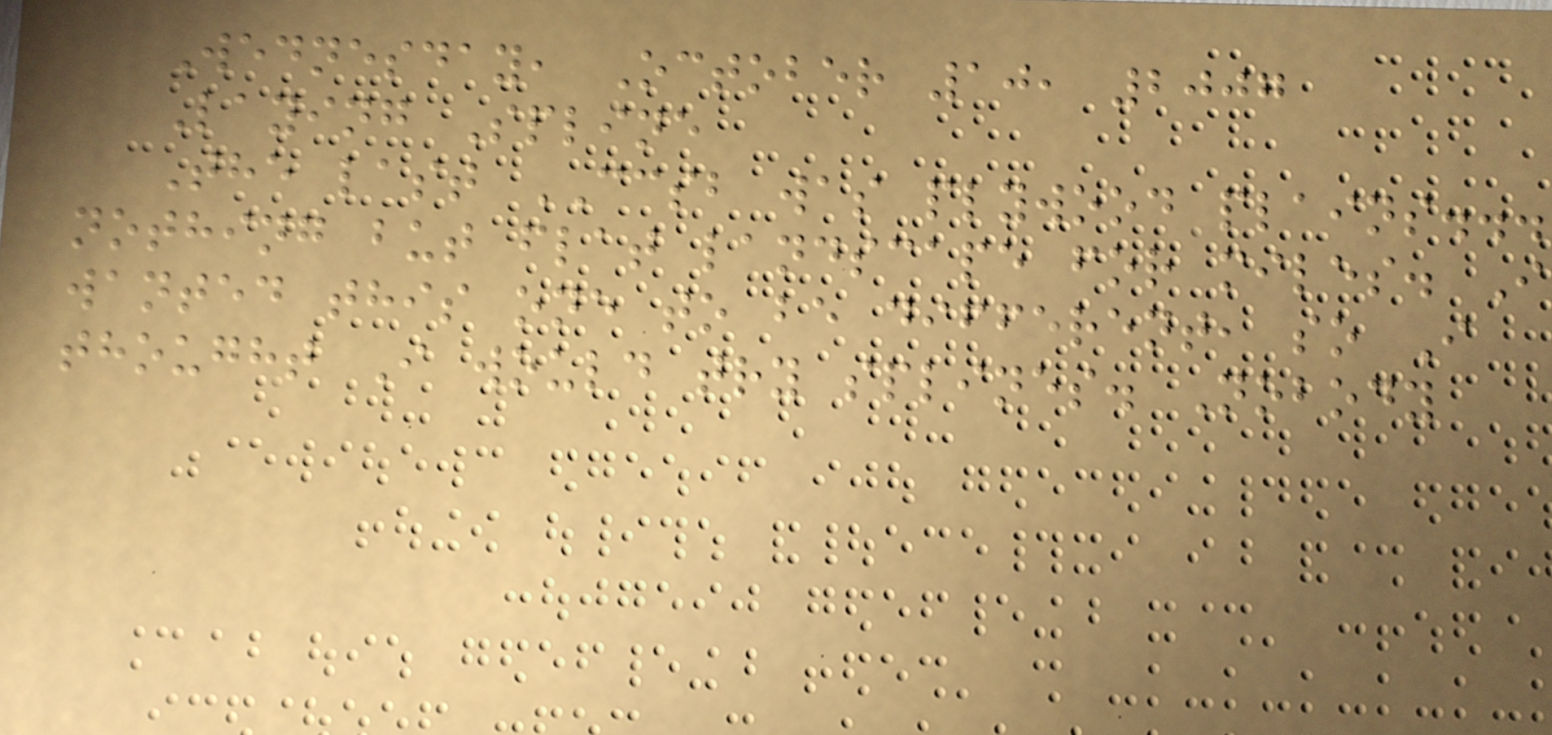Wednesday, October 10, 2007
Laying Spline
The last CCSB was plywood plains...
nothing but flat landscape for miles. I
wanted this one to be different, so I
thought I would try splines. Nobody
